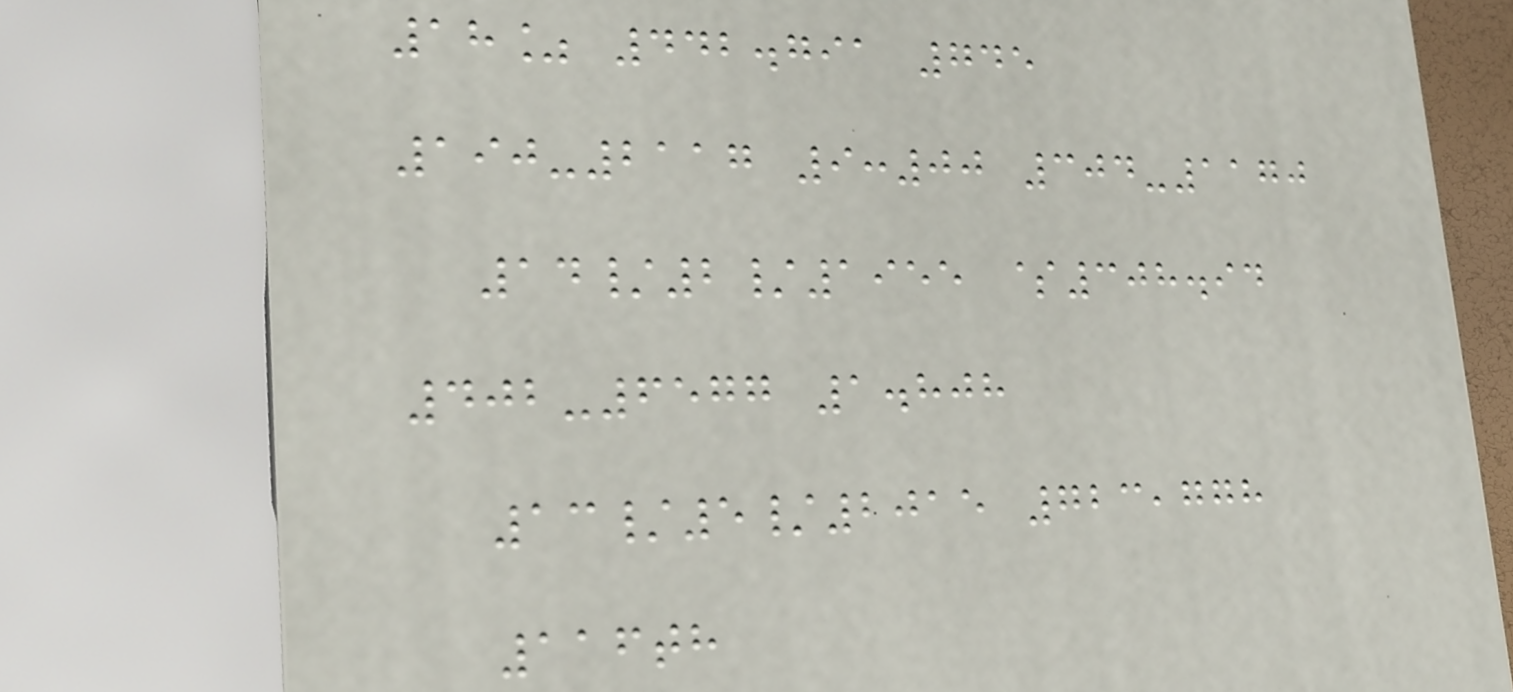18% 442.791 745
190-2117 9:00 304-1170
14/2/1955 $308.94
402-6577 1.808
13/5/2015 723,778
116th
